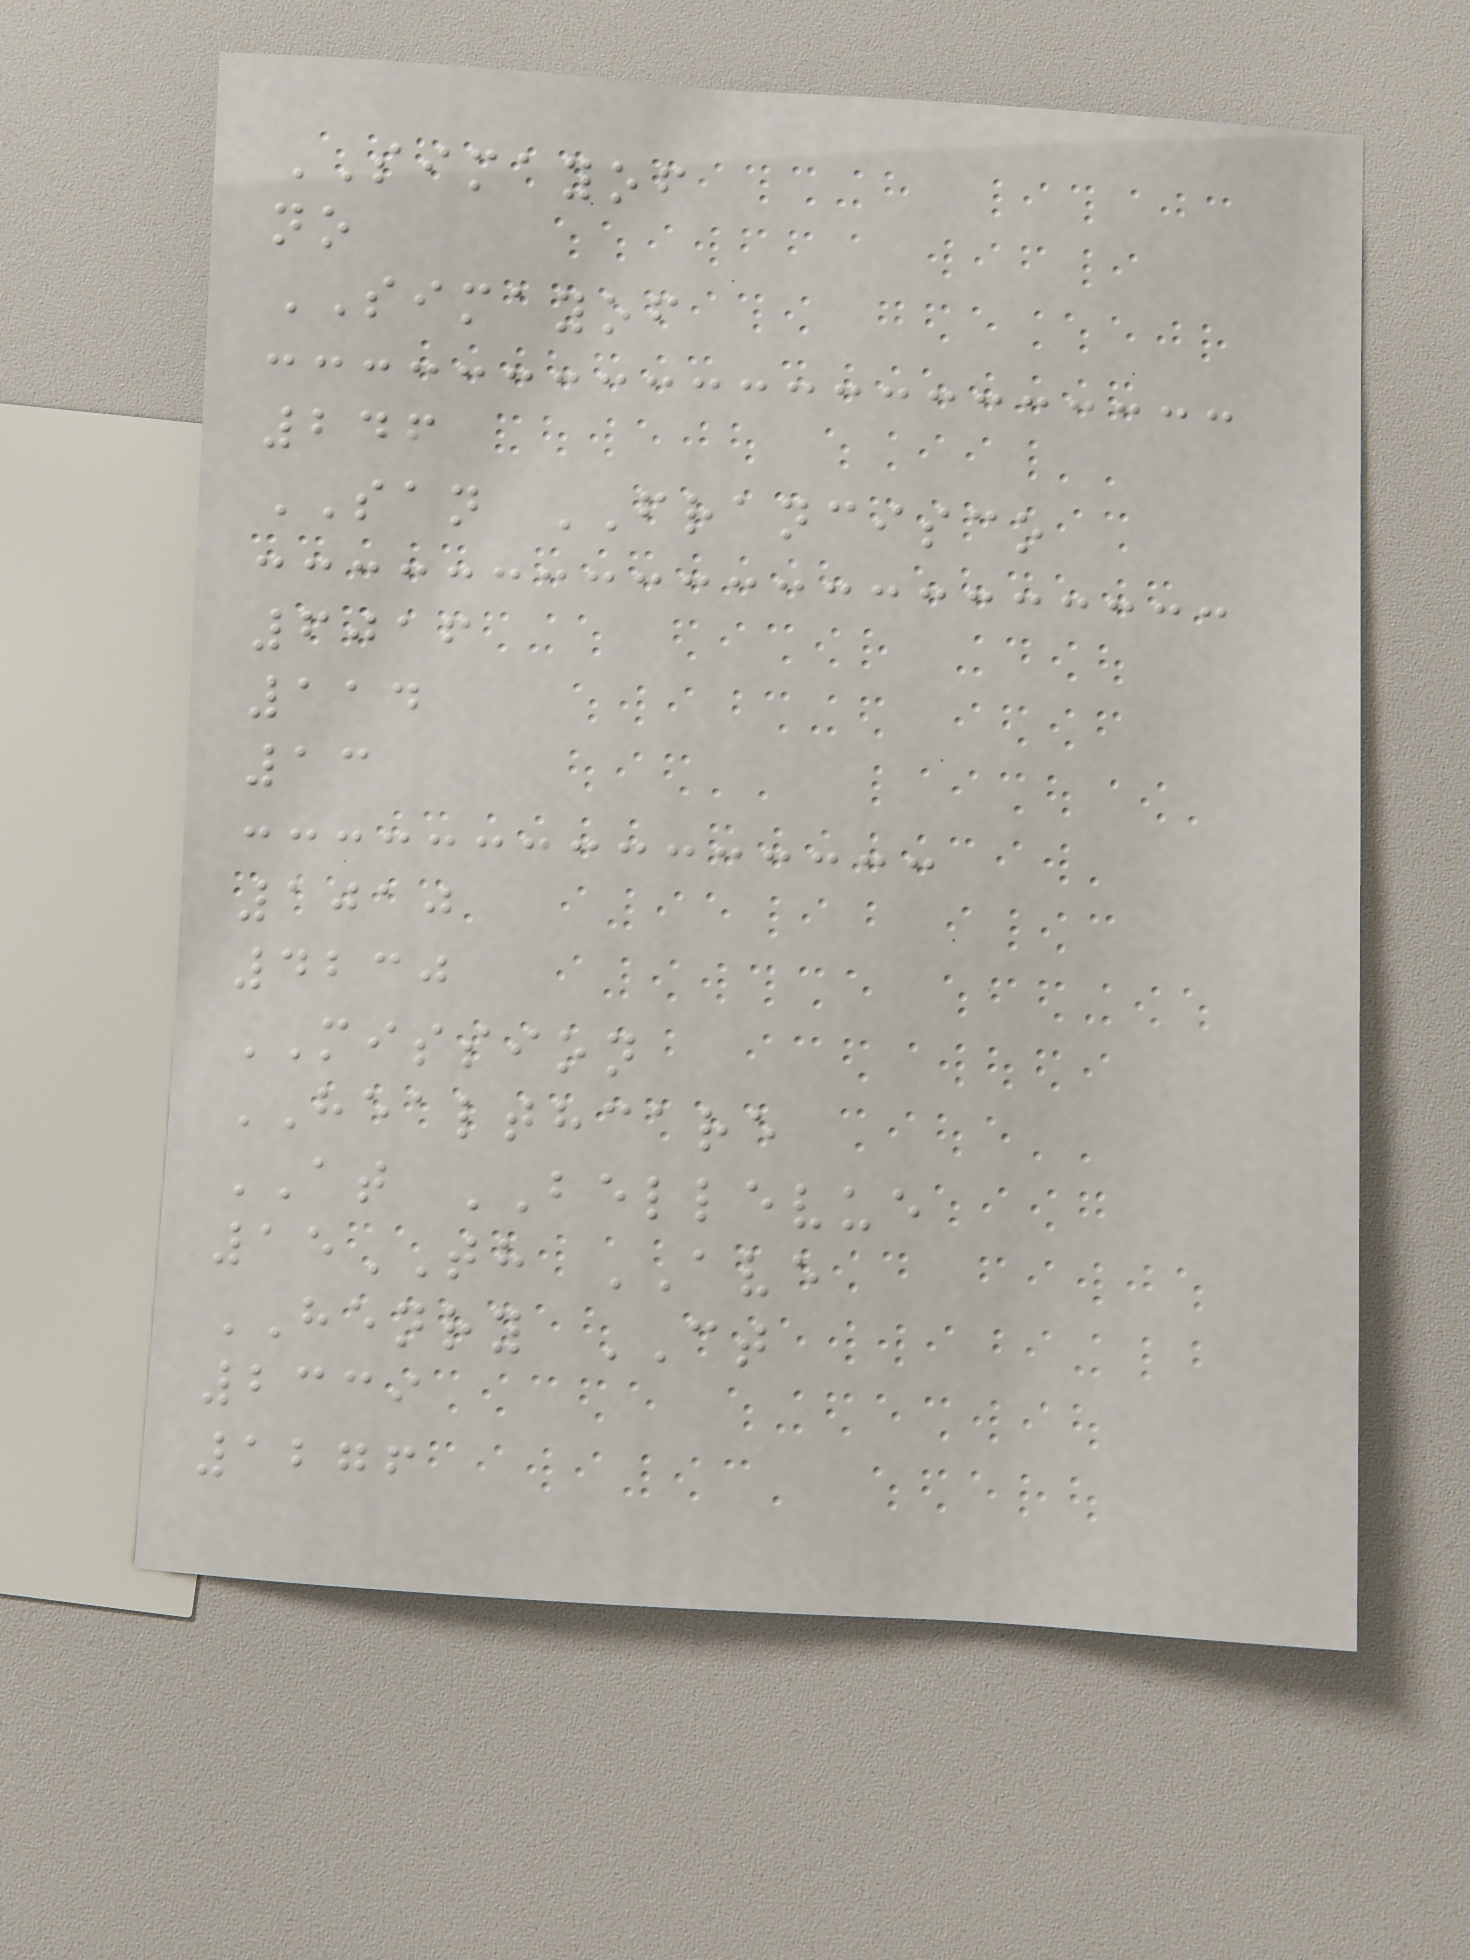SIMAYOF
no
SIMAYOF
246
SAN FRANCISCO
6016
114
13
1010
4230
MISSION
HEALTHCARE
AT BELLEVUE
15TH AVE
HENRY CT
2339
1276
